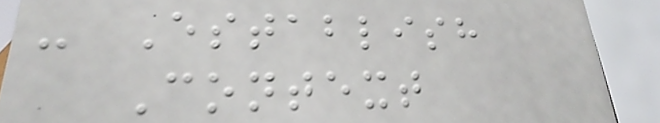- Establish
Context
